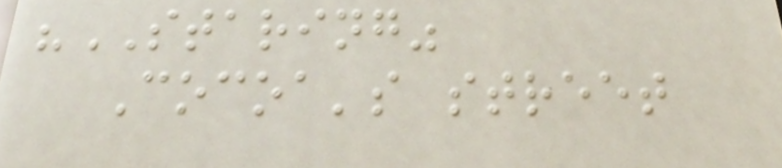"STARING"
Cocoa's street
